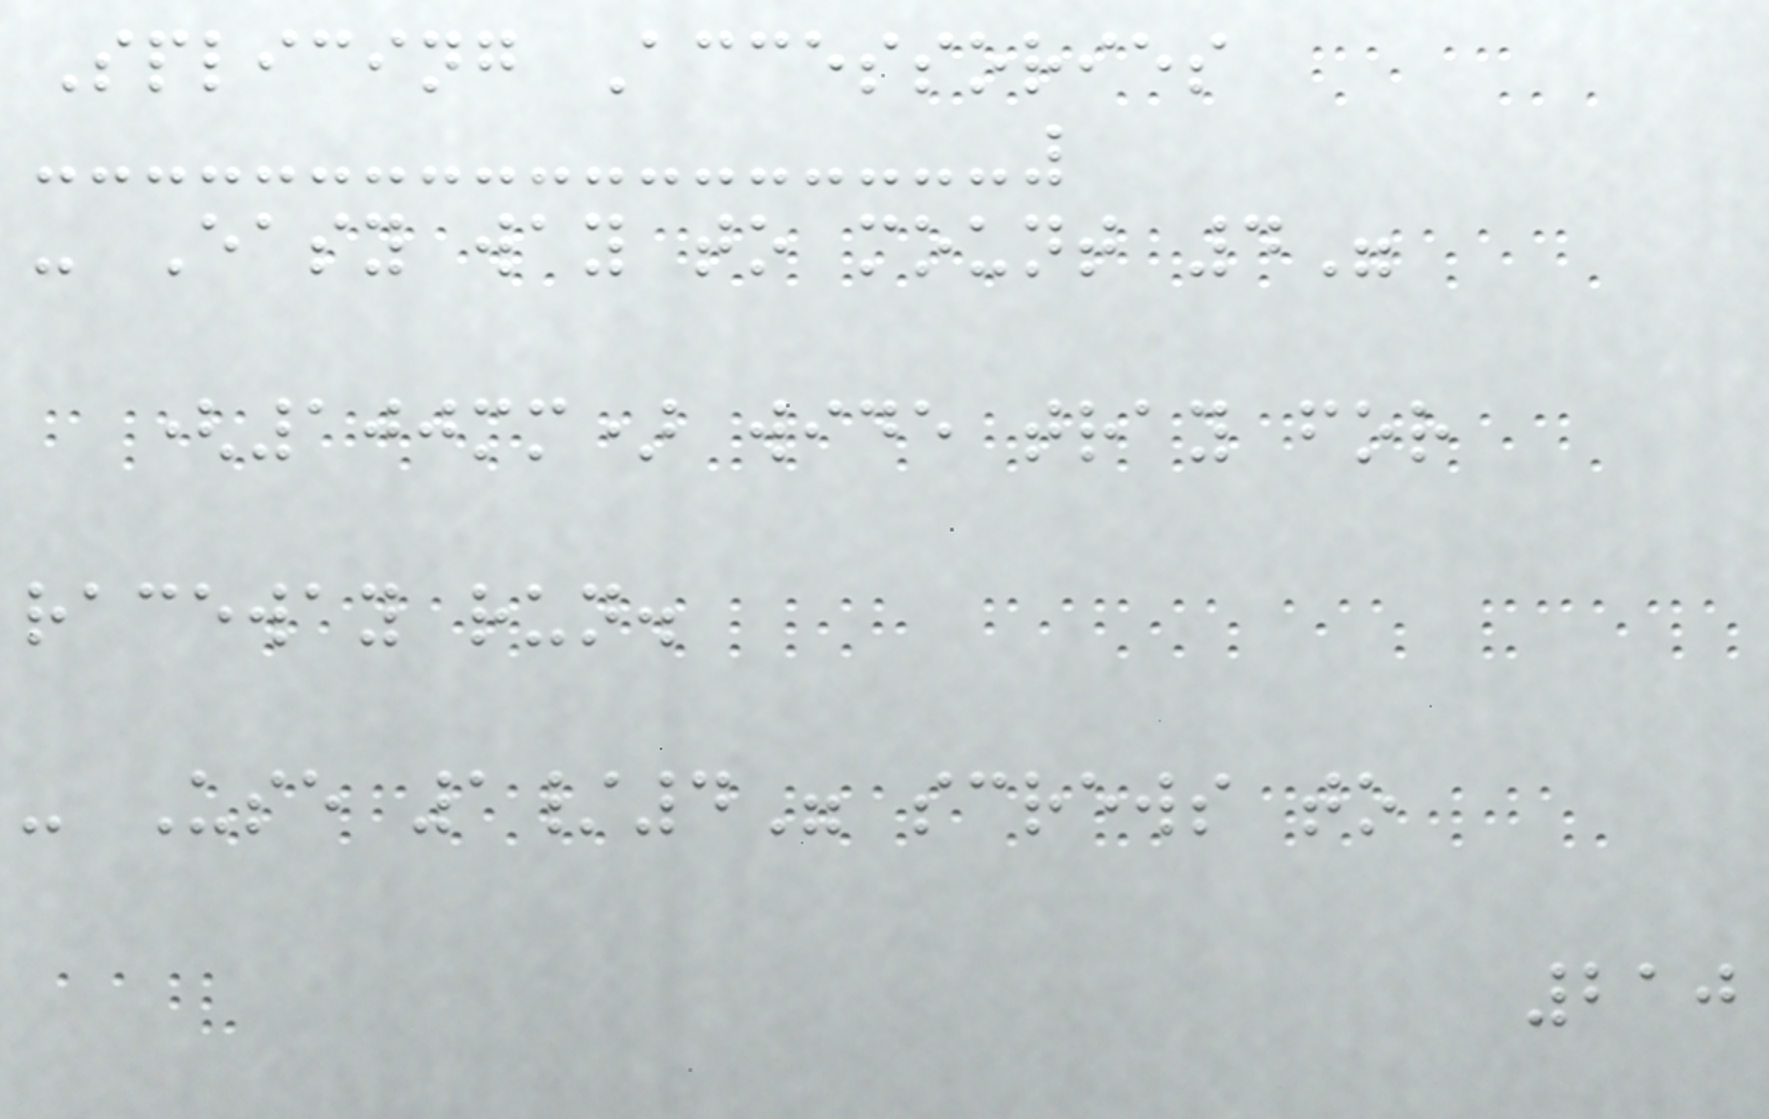Splicing Accessories
- Easy way to mount 4"
(100mm) wide tray for
raceway run.
- Use 1/4" screws to
210
